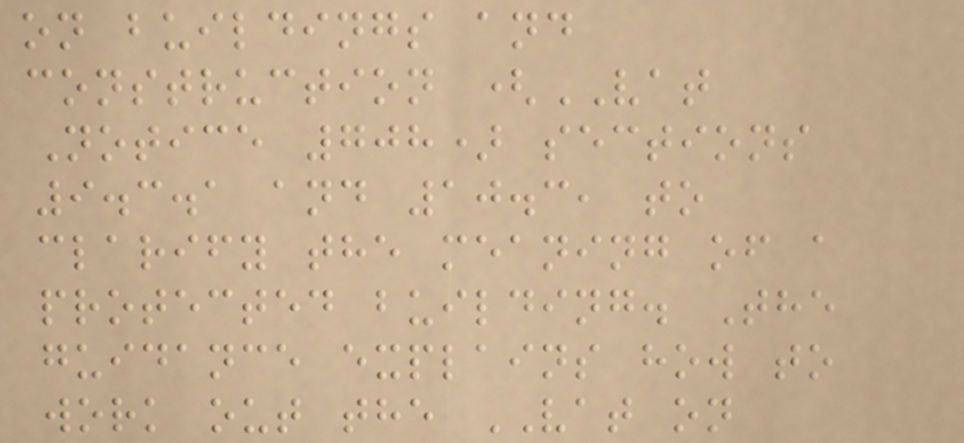on buildings and
construction (VAT
Notice 708) sections
9.3.1 and 10.3, to
clarify the meaning of a
protected building. The
guidance explains how to
work out the VAT on
